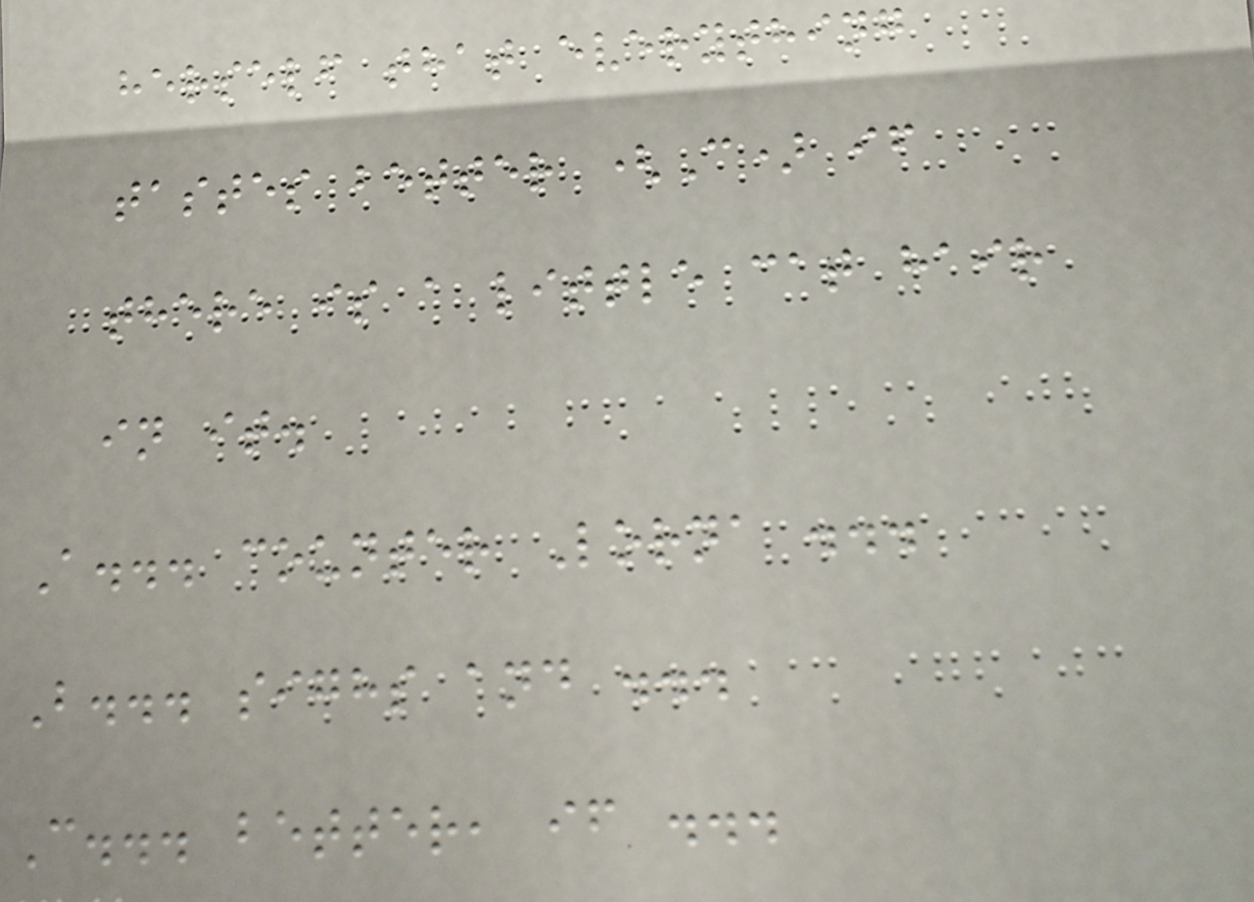herself that everything
tastes better (C) if
there is a little cat hair
in it.
A... counter Lorna ...
B... sighs and ...
C... better, if ...
